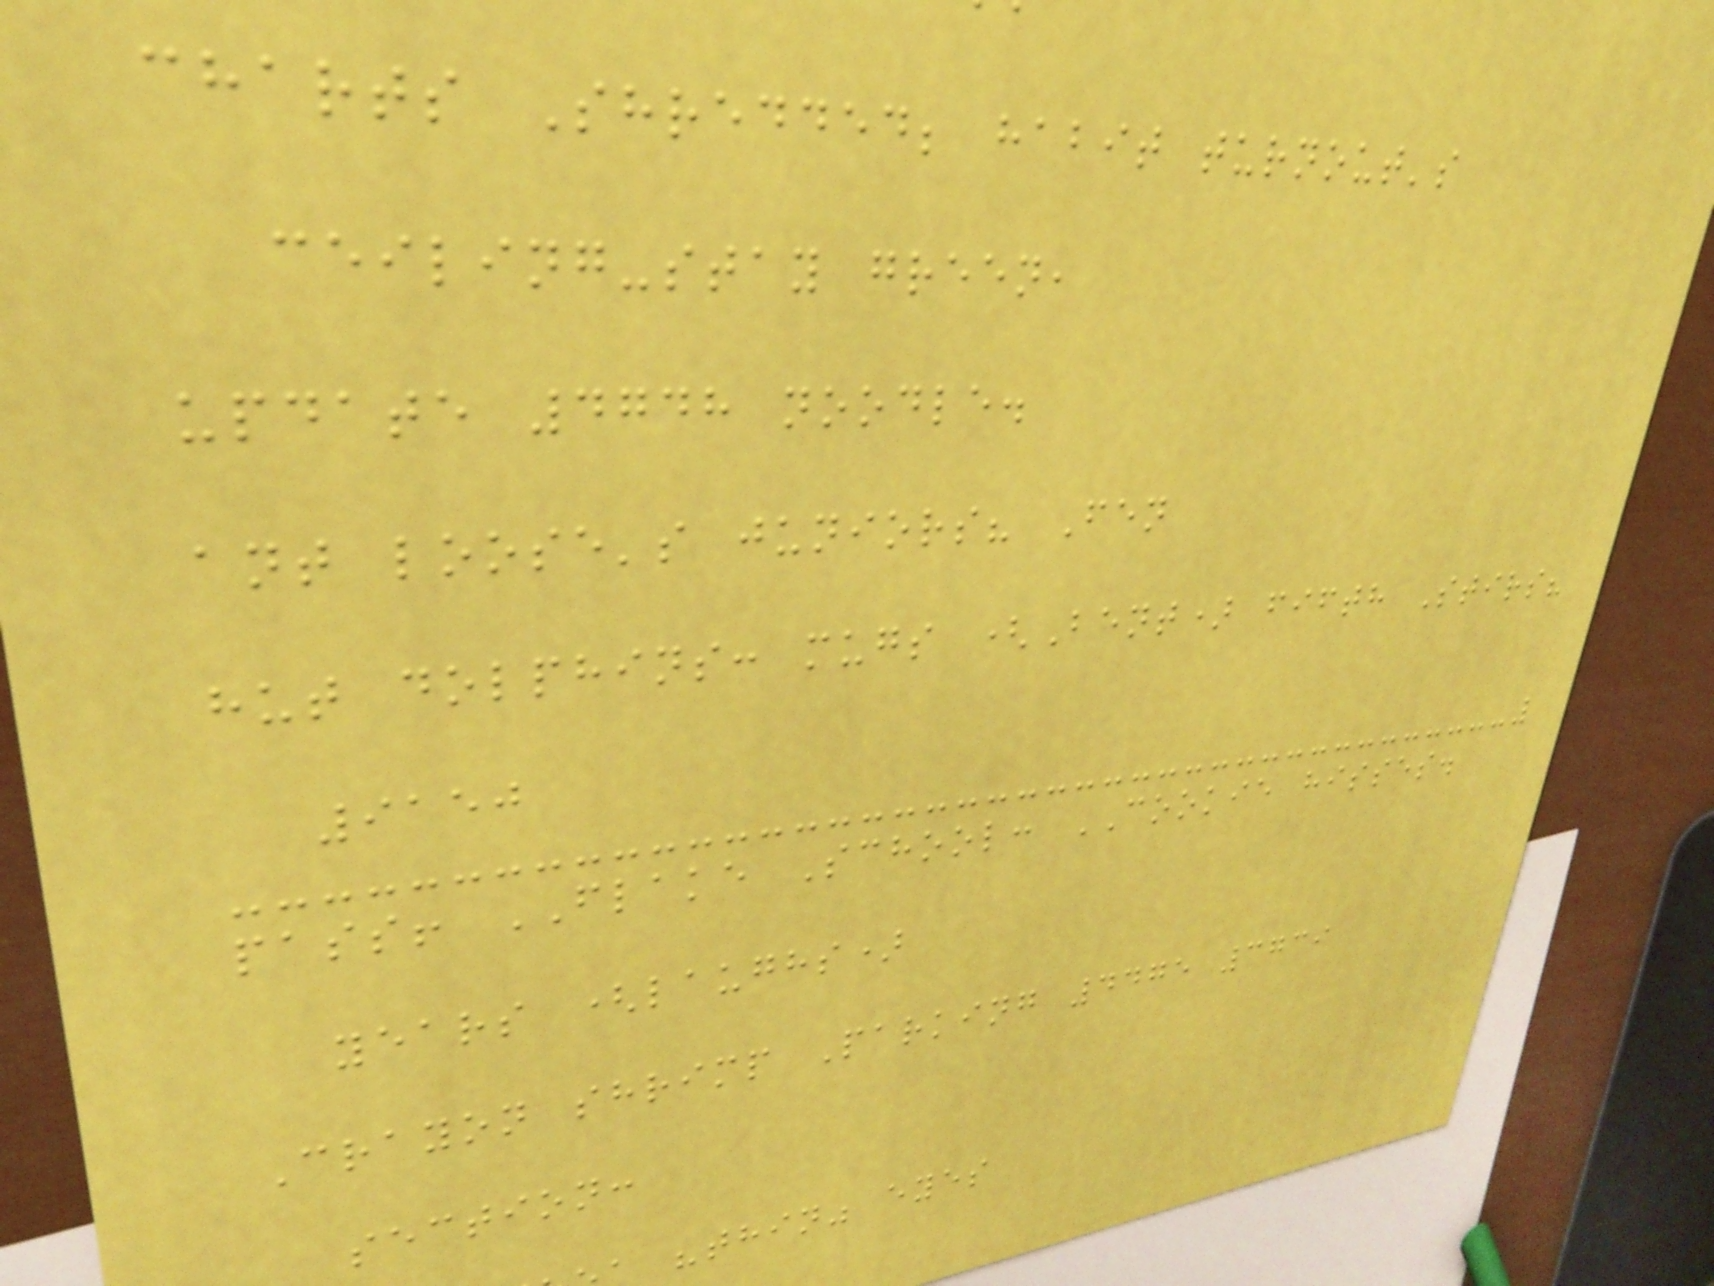charts Shredded; habit turnout's
ceiling-stay green,
update 4748 noodle.
ant loose's juniors? Fen
hut dolphins: mugs (Bent) fifth Stirs?
9150
pass! FLAKE School: COOKIE hisses.
years (laughs)
Crayon shrimp Parking 4475 3739
section:
"thin" eyes
